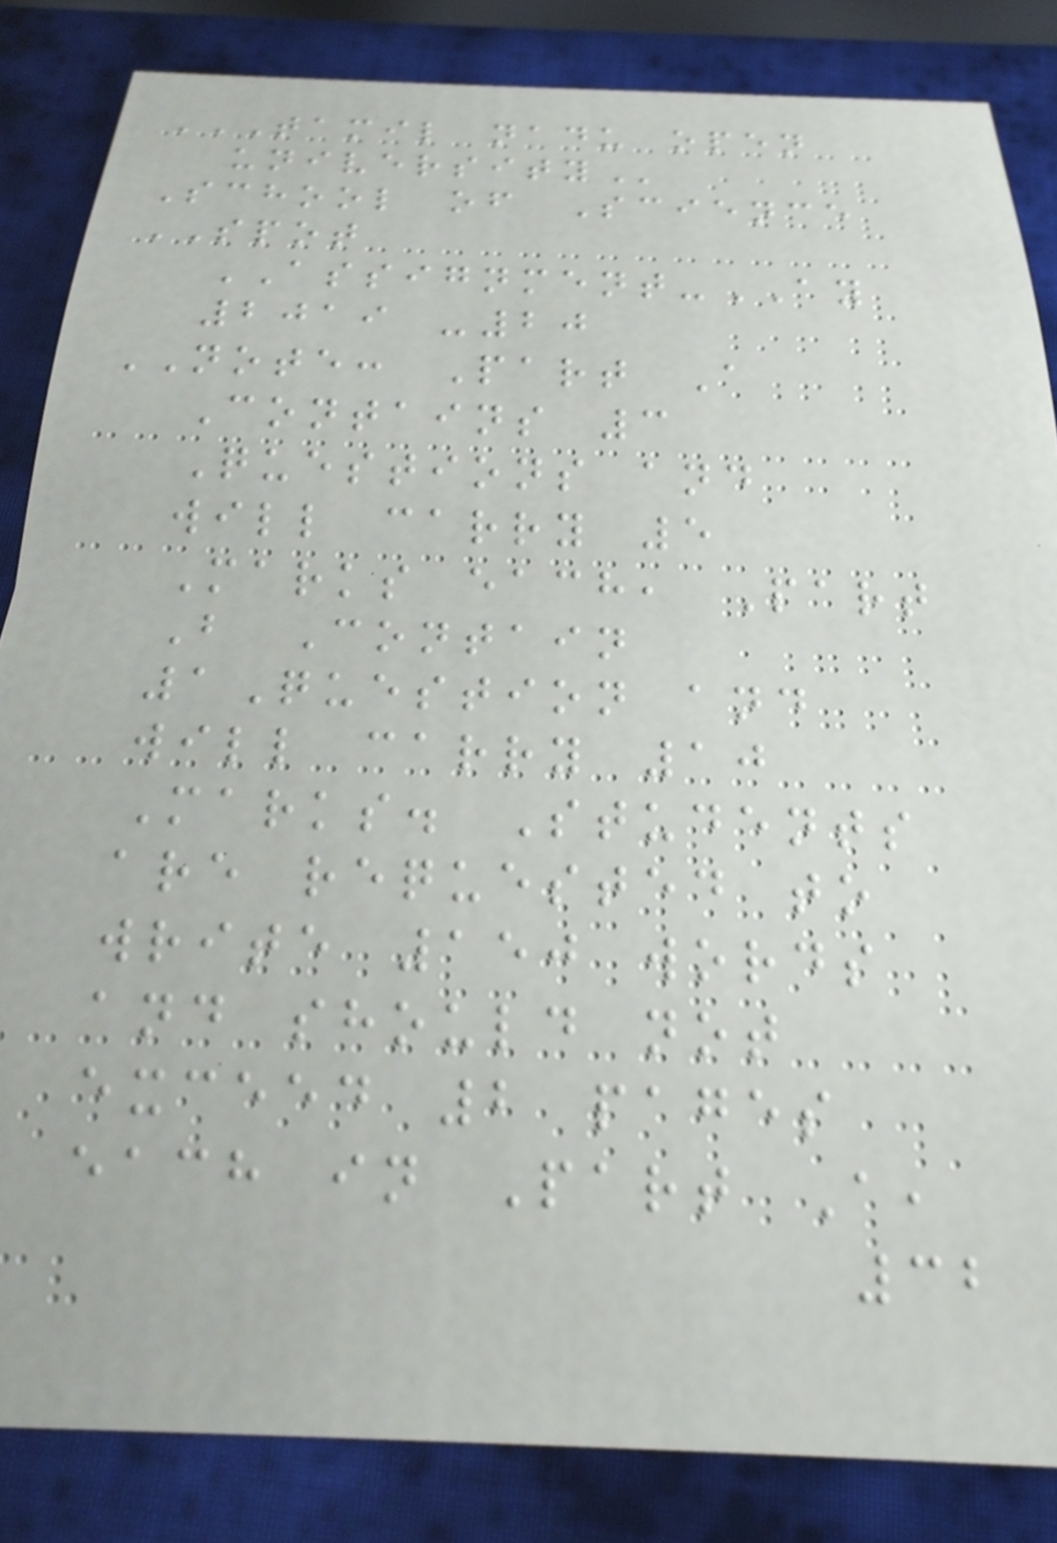TAMIL NADU OPEN
UNIVERSITY
School of Science
SPOT
ASSIGNMENT-AY
2019 -20
NOTE: Part A
Contains 3
Questions and
will carry 5
Marks each, Part
B Contain
1Question and
will carry 10
Marks. Students
are requested to
write 150 words
and should not
exceed 2 pages
each in Part A,
32
